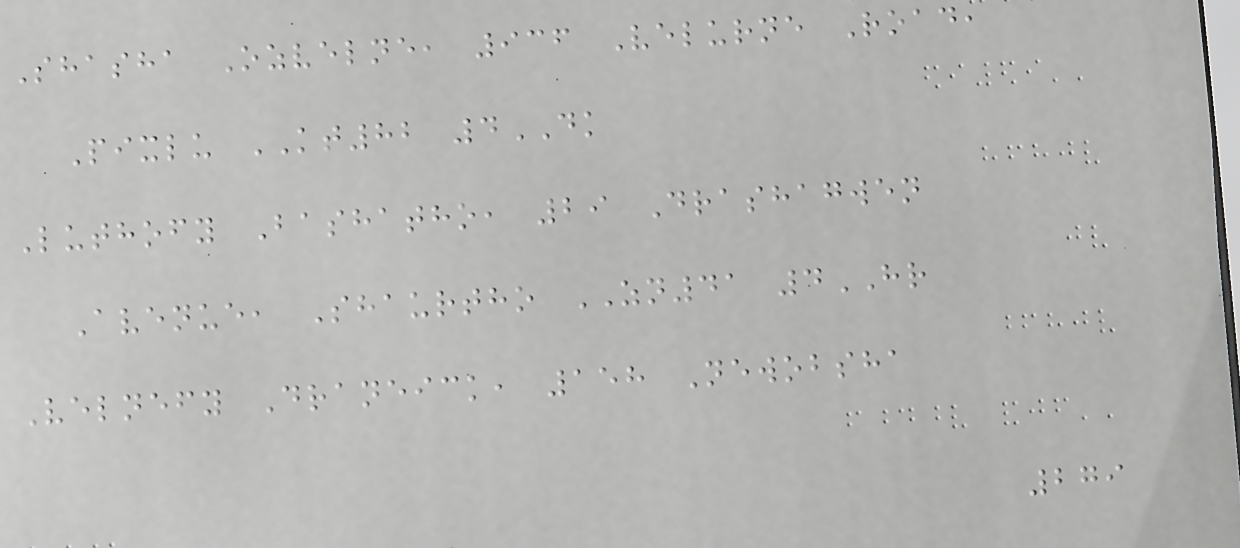Shasha Ozvelne, 936 Velurne Road,
Pixlu KT82 4DK
Luthofy Bashatho, 29 Drashagwen
Avenue, Shaurtho ZN41 4HR
Velnefy Draneick, 158 Newobsha
279
